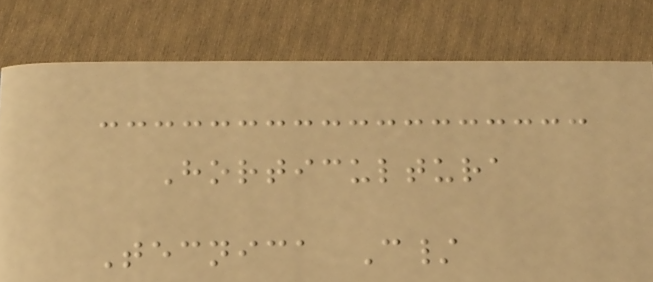Horticultura
Tecnica C/
